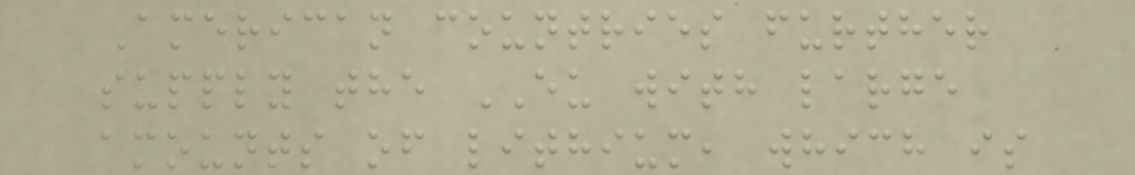American countries further
supply the EU with large
amounts of lithium, which is
